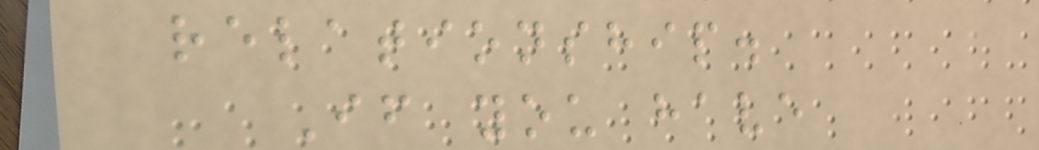relationship.
If you have
